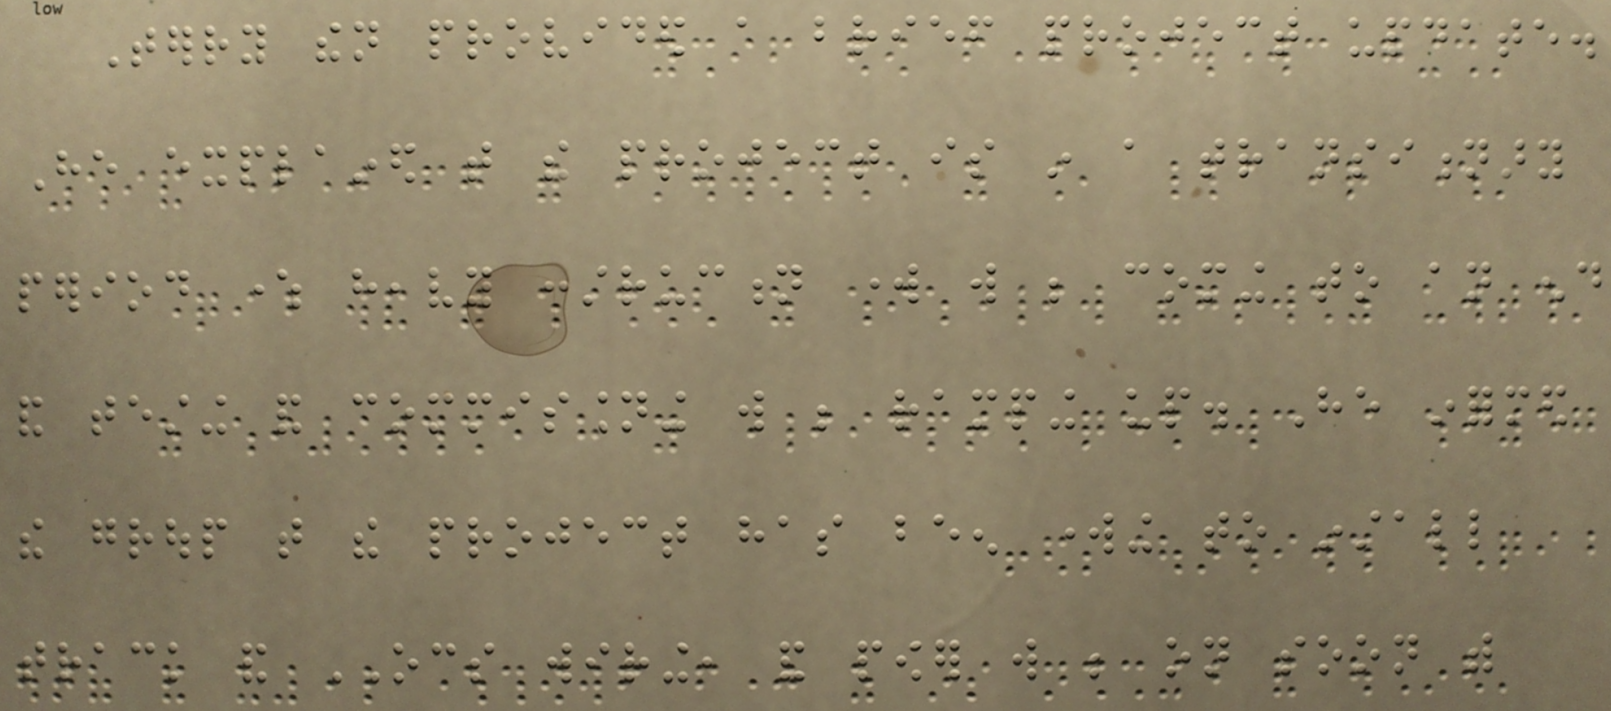Terry then provided a brief project update.
He explained that the project is in a transitionary
period where heavy construction work will be coming to an end
and testing and commissioning will be ramping up. He informed
the group that the project has been working to install
track and OCS wiring, and power will be on soon with
